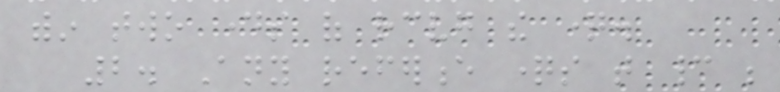within two days of receiving the question.
2. Any reference questions that cannot be
